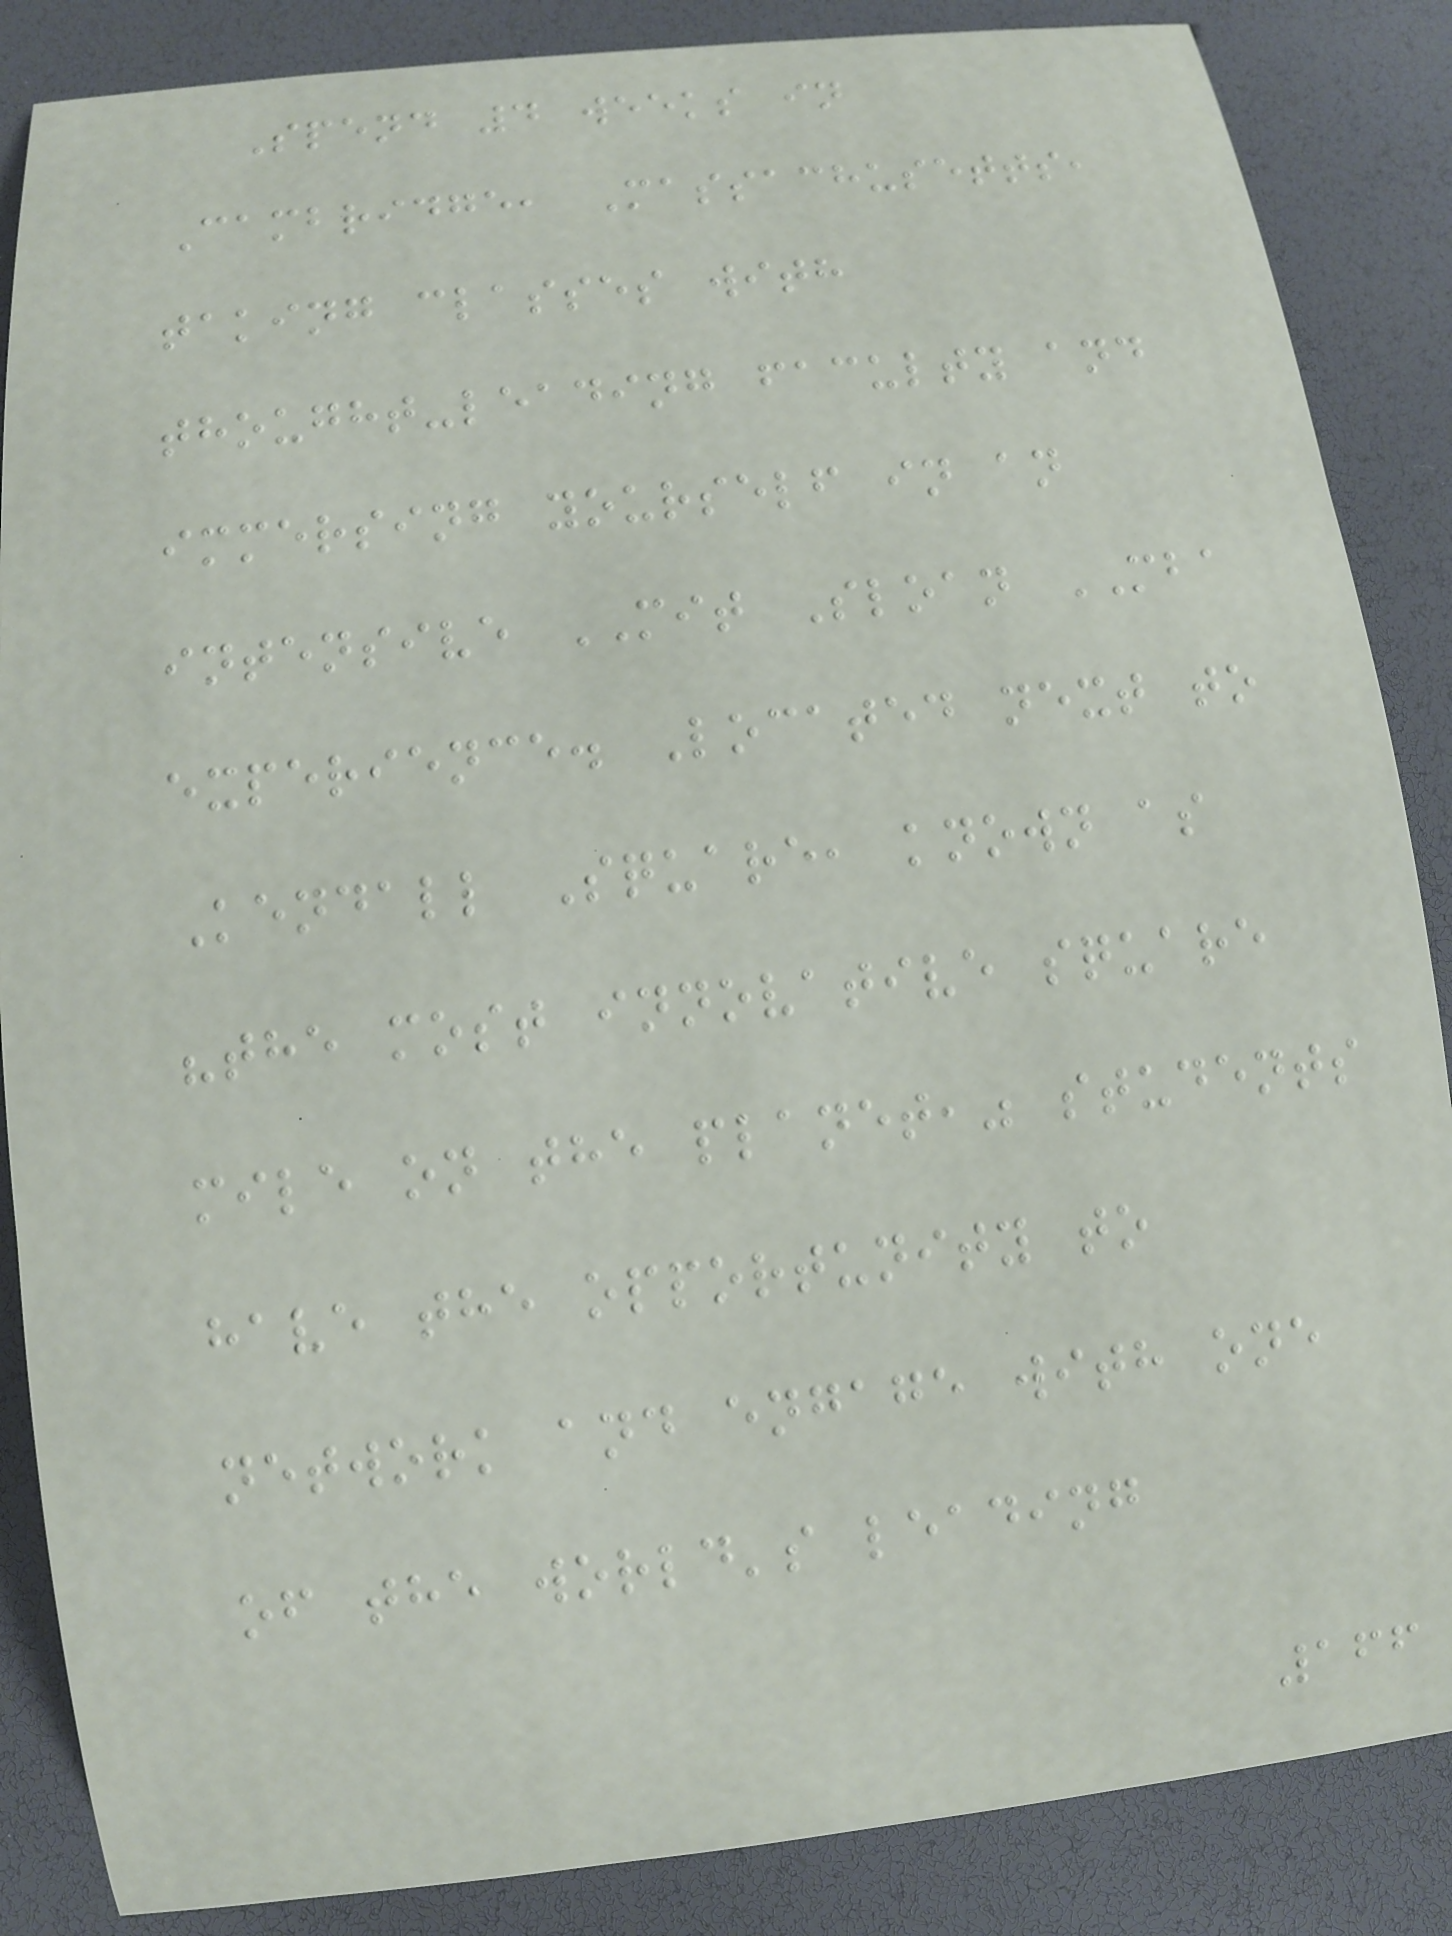Spend 4 weeks in
Cambridge, Massachusetts,
taking classes with
thought-leading faculty and
immersing yourself in an
intensive MIT Sloan MBA
experience. Located next to
Kendall Square, known as
"the most innovative square
mile on the planet," students
have the opportunity to
network and engage with one
of the world's leading
166
